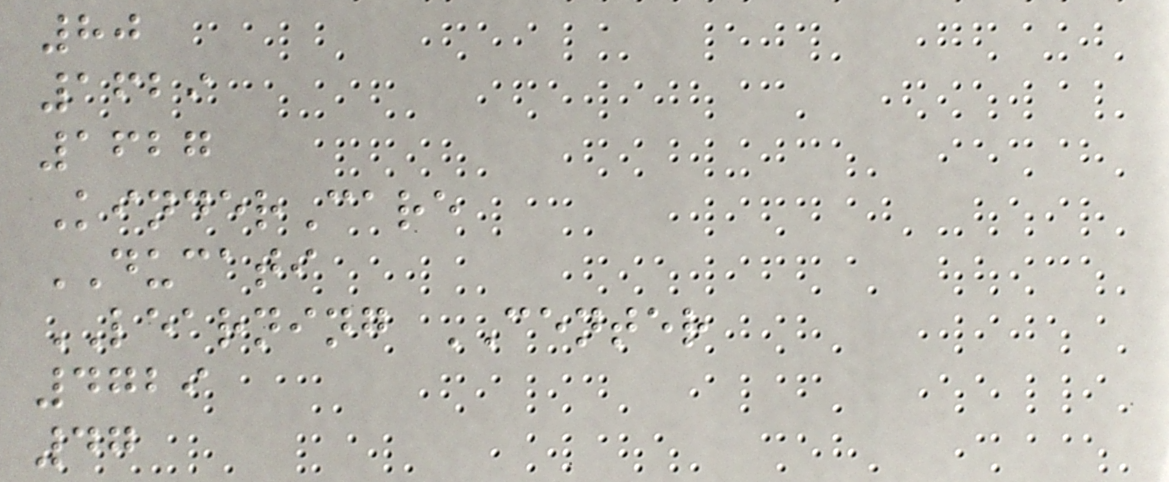80
1629
1627
KinderCare
DUCATI
LEARNING CENTER
4729
47
